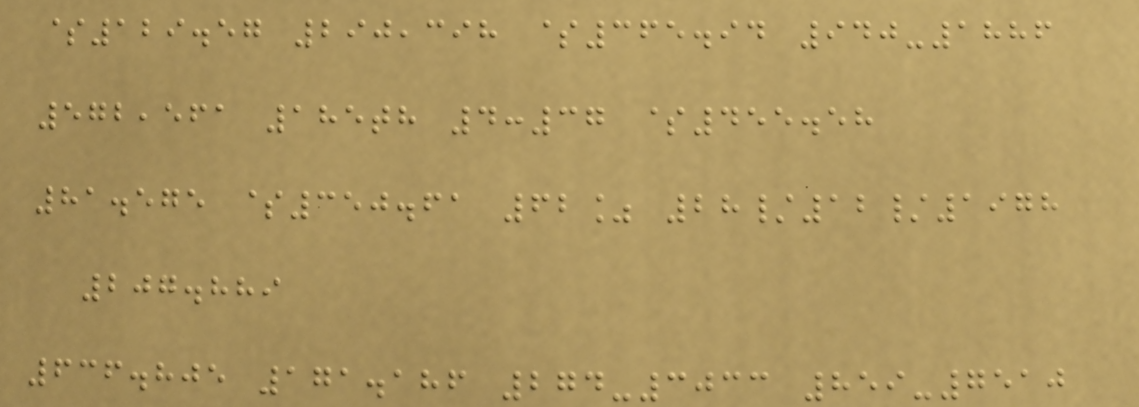$129.57 290,398 $365.94 940-1886
572,561 185th 4:37 $455.58
81.575 $350.61 62% 28/12/1978
207.889
636.805 171.186 274-3033 859-7510
